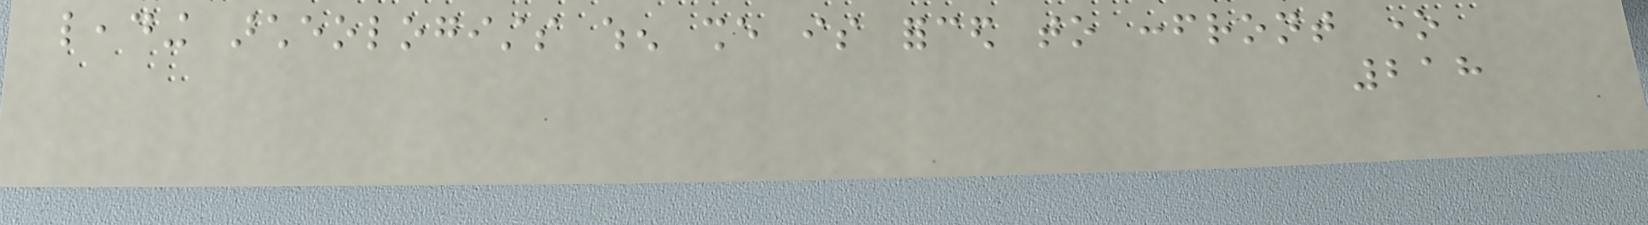leading archeologists when she is forced to confront one
218
